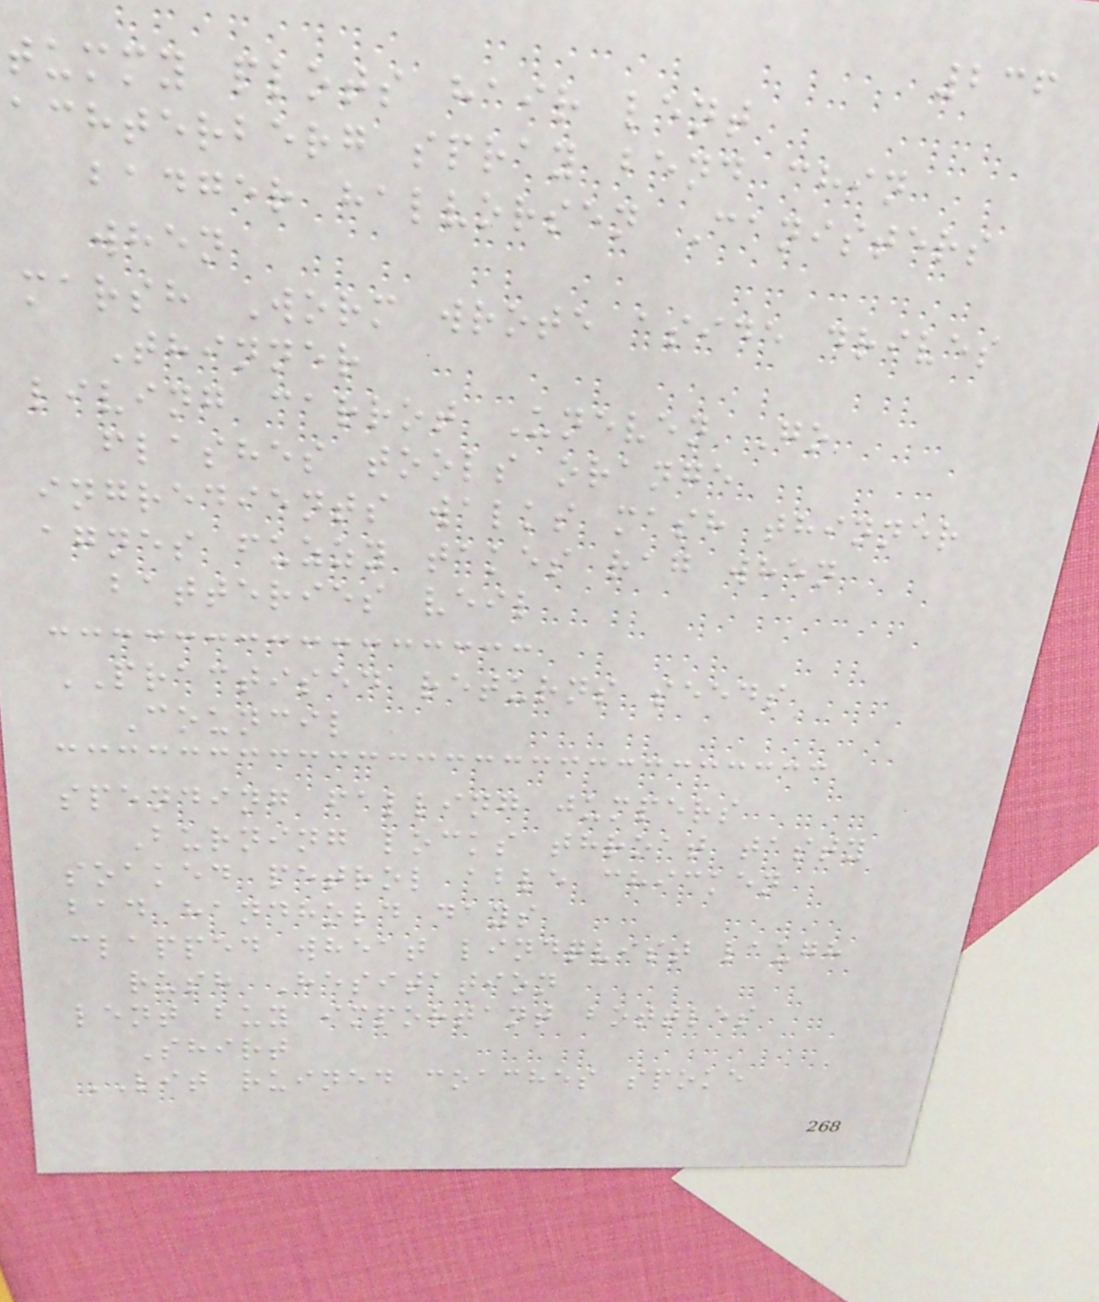236
tummy plots hair lent
achterberg spray bend chin
badger halvorsen Canisters
when
marsh Worm wrote aside drives
Thinner
living carrot Uneven Go
flashes tools orange
ingredients walks mash thinner
agnes fuzzy takes rag when
batteries veil
PRACTISED returns seeds
Council
spending falling jumpers
Burning locks throat tasty
soaked petrol able chicken
bad handhold days
clapped wheat lindqvist laugh
rush Hesitation
lent buy important bottles
Shirt
LIT ruined coaches spoke
